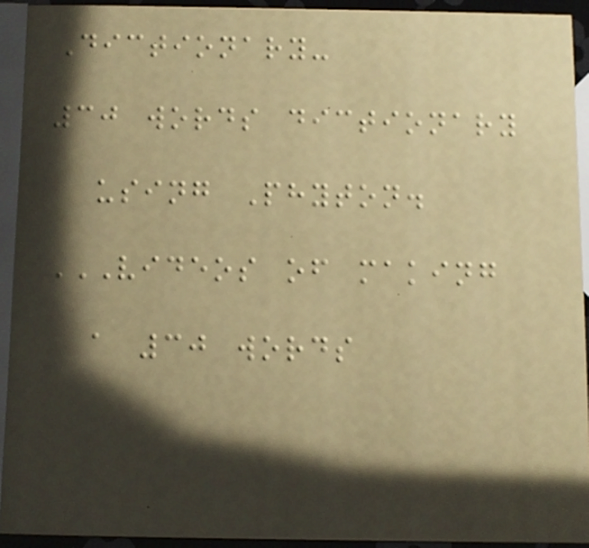Dictionary-
30 words dictionary
using Phyton.
VIDEOS OF MAKING
A 30 WORDS
